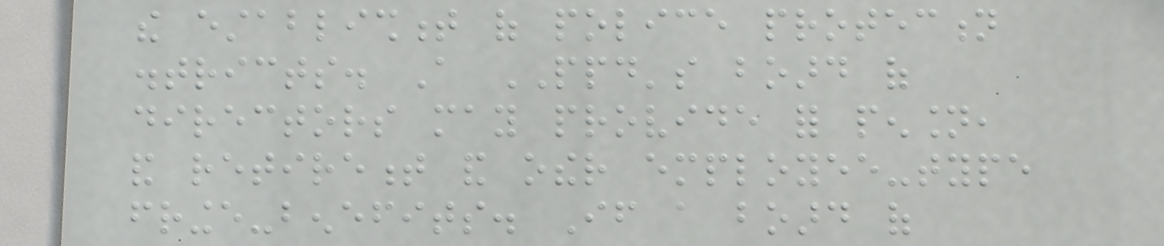the establishment of police protection
districts. A PPD's board of
directors may provide for pension,
and retirement and other employee-type
fringe-benefits. If a board of
